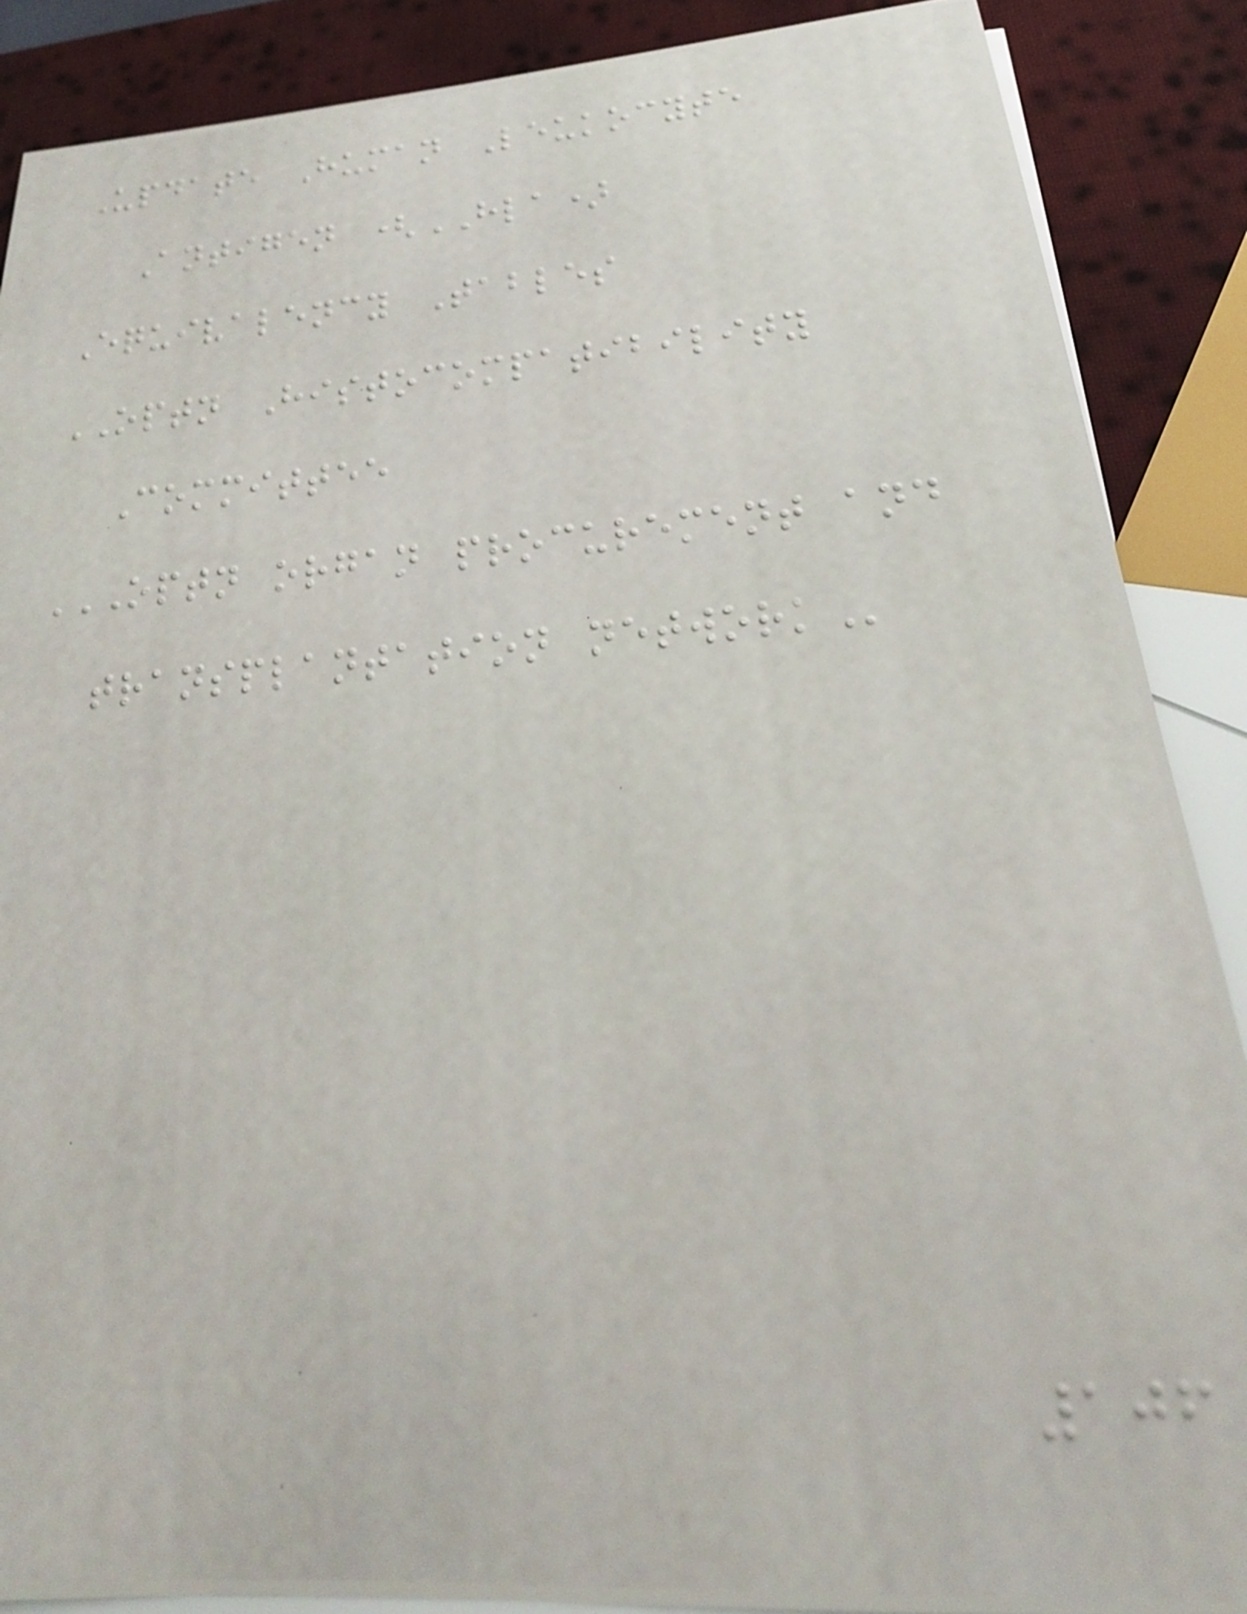Update Human Leukocyte
Antigen (HLA)
Equivalency Tables
OPTN Histocompatibility
Committee
OPTN ORGAN PROCUREMENT AND
TRANSPLANTATION NETWORK
106
